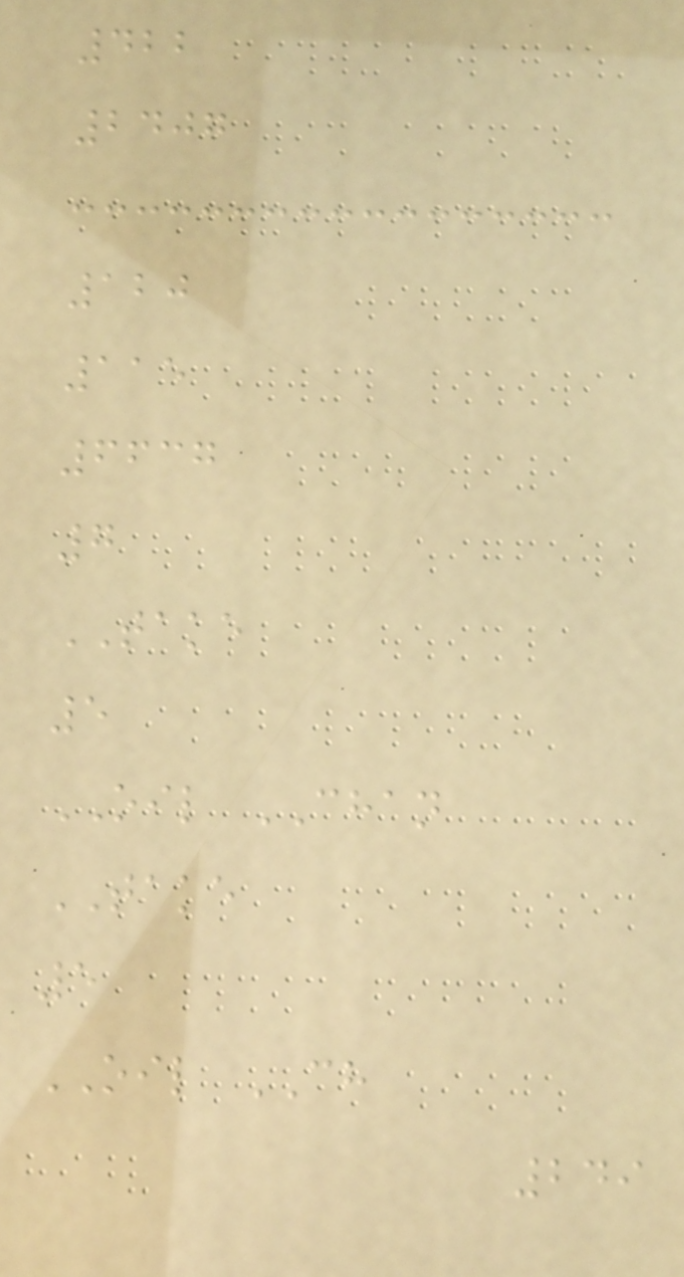422
2407
120
115
6637
7
TAKE
5
OIL CHAN
TAKE
5
OIL CH
249
